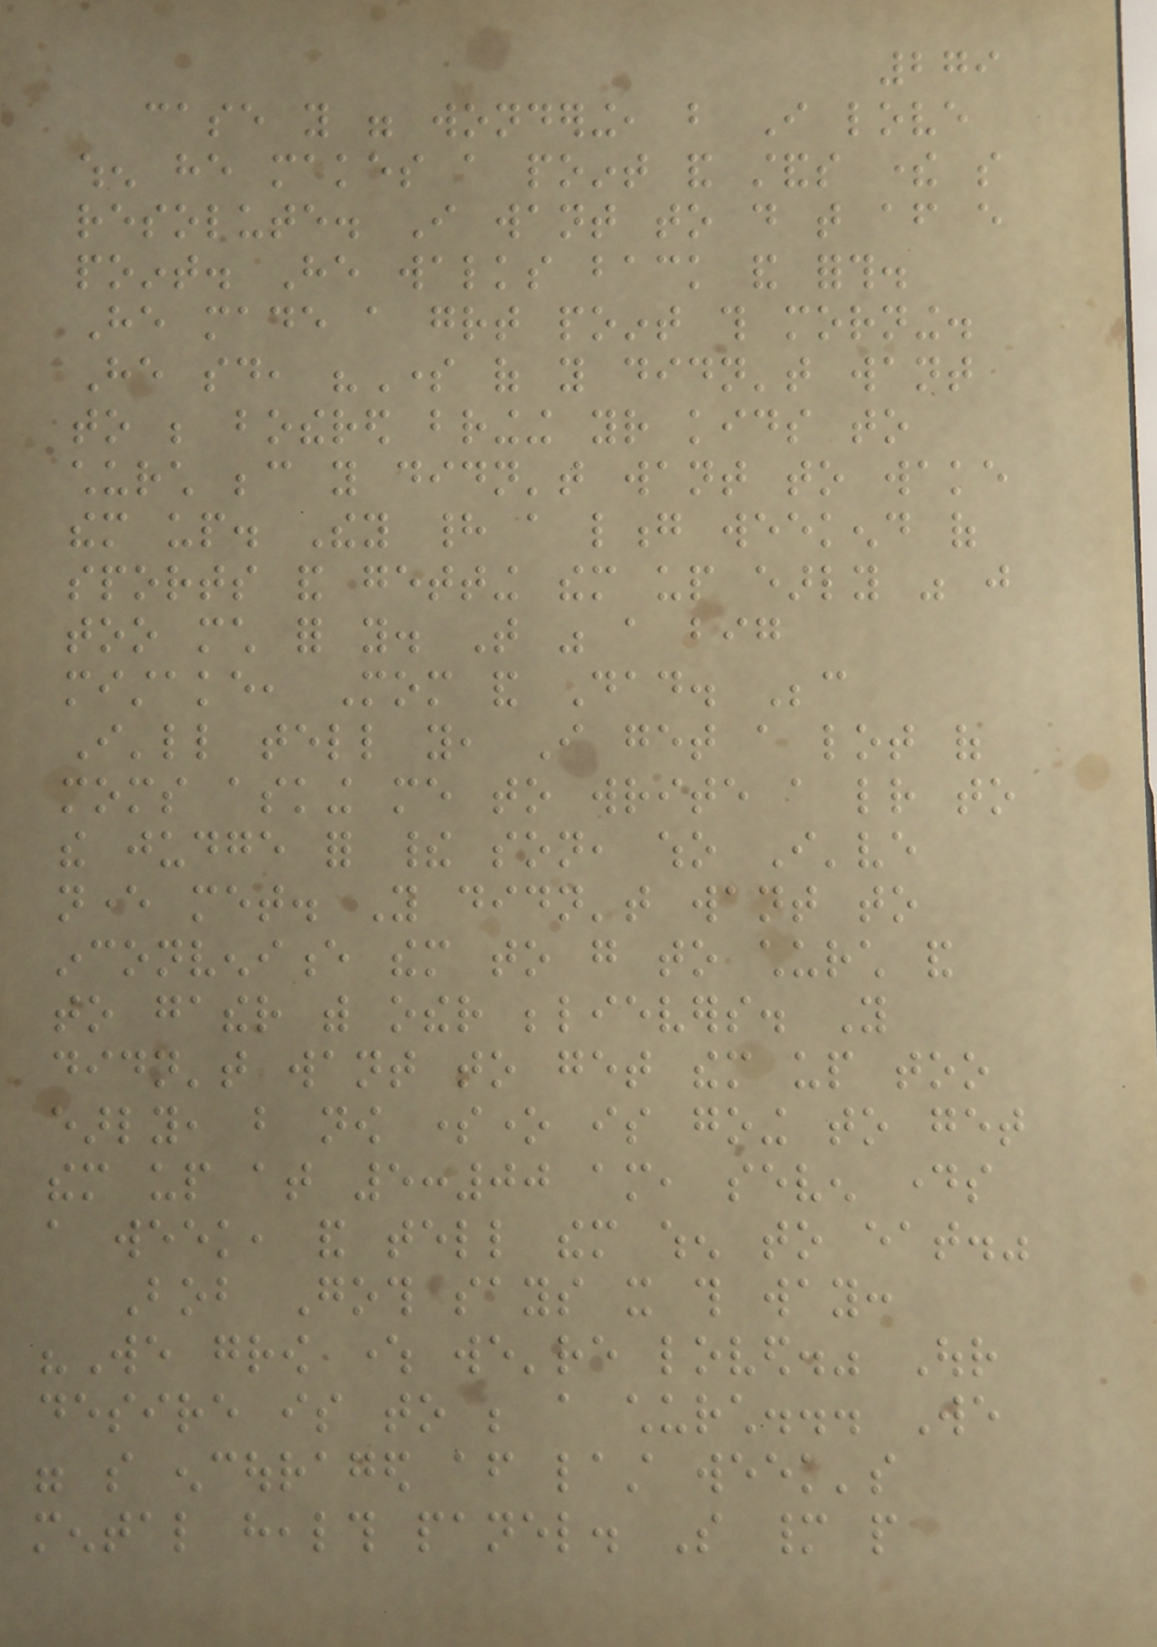279
case you were wondering, but I love
when he makes a point and stands there so
resolute. I want to do that after every
point. He walks back and forth.
He made a great point this morning.
He said, "Some of you didn't want
to be bothered bringing your kids to
church because you didn't want to wake
them up. They had a long weekend of
sports and getting them up early was just
too much for you. That was a big
mistake, Mom and Dad. Because
I'll tell you, I get a lot of
moms asking me to write a letter to
the judge for their son, who I've
never met. You didn't want to
inconvenience them to go to church and
to gather with other believers. You
didn't want to get them up too
early, but now someone is going to get
them up at 5:00 am, seven days
a week, and tell them when to eat."
Bob Goth says it this way:
"We grow where we're loved." Our
desire is to be a church... We
were so encouraged after last week's
mental health panel. So many people
